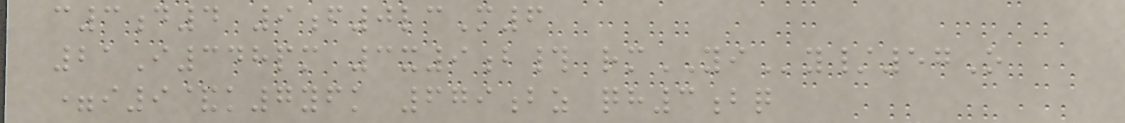c3d4 9f0lcM6
21I348pm 3x9b# rmYIy/57O
=i9&k7yfk 679bz qh3bq
